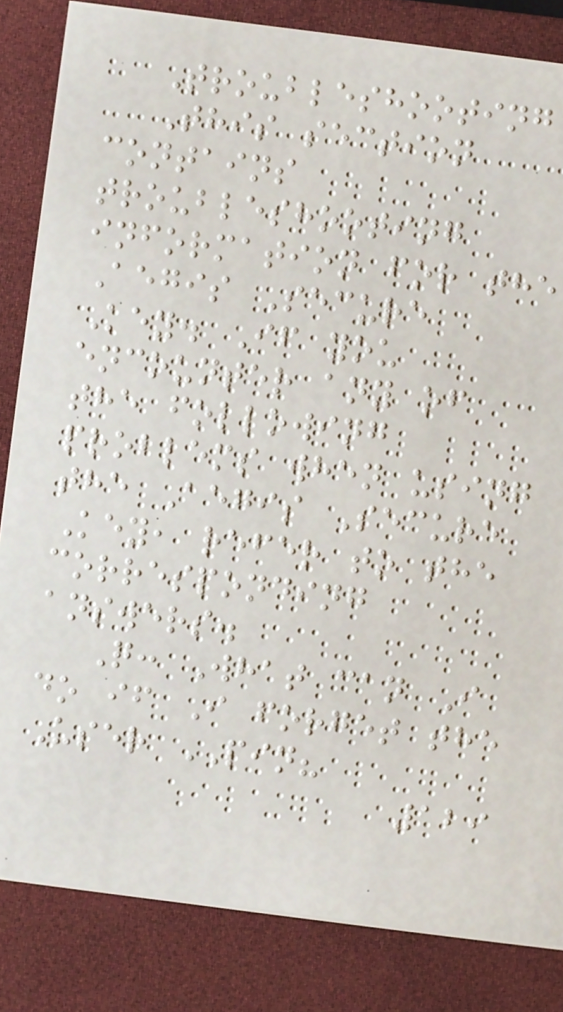Troubleshooting
This section
contains
troubleshooting
information for the
Aegis Secure
Key. If you
encounter any of
the following
problems when using
the Aegis Secure
Key, refer to the
corresponding
answers.
Q: What can I
do if I forget the
User PIN?
129
